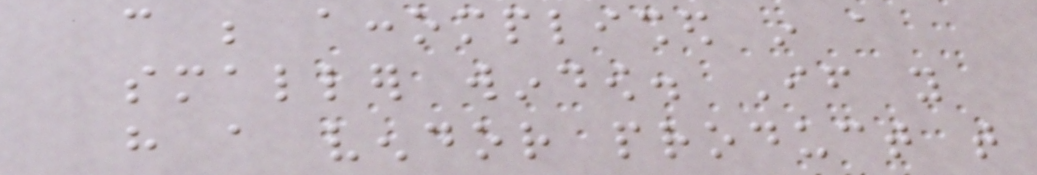can be accomplished in a
smaller window. If you
have a vendor product that
